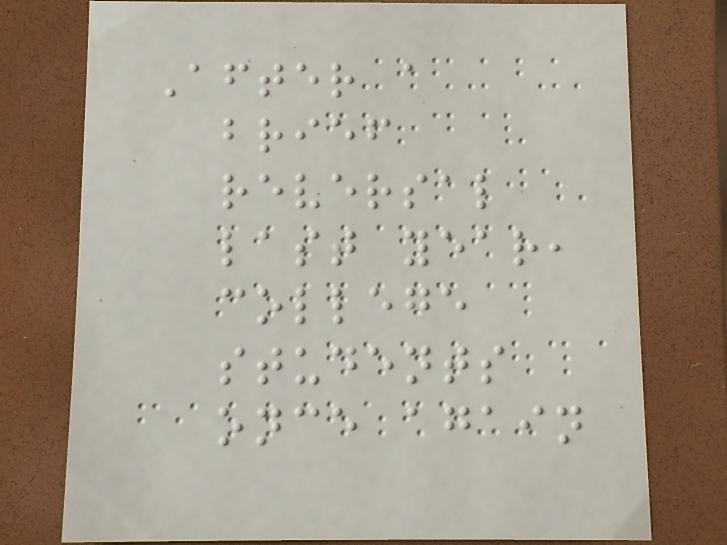After a
brief
reversal
last year,
college
students
once again
